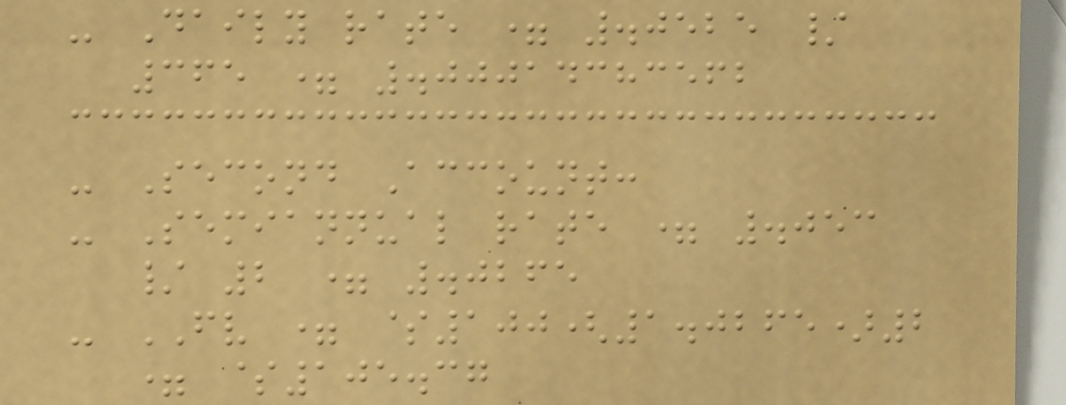- Daily rate = .0525 /
365 = .00014383562
- Second Account:
- Semiannual rate = .053
/ 2 = .0265
- FV = $100(1.0265)2
= $105.37
